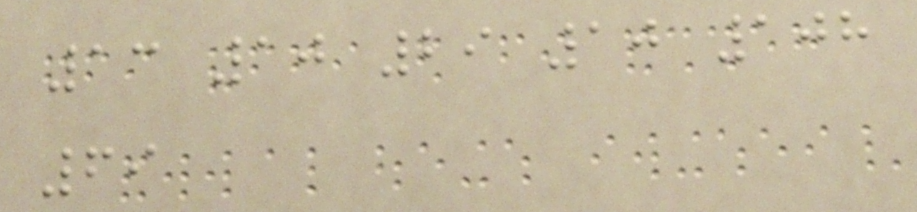13 10 29 10 108
69
